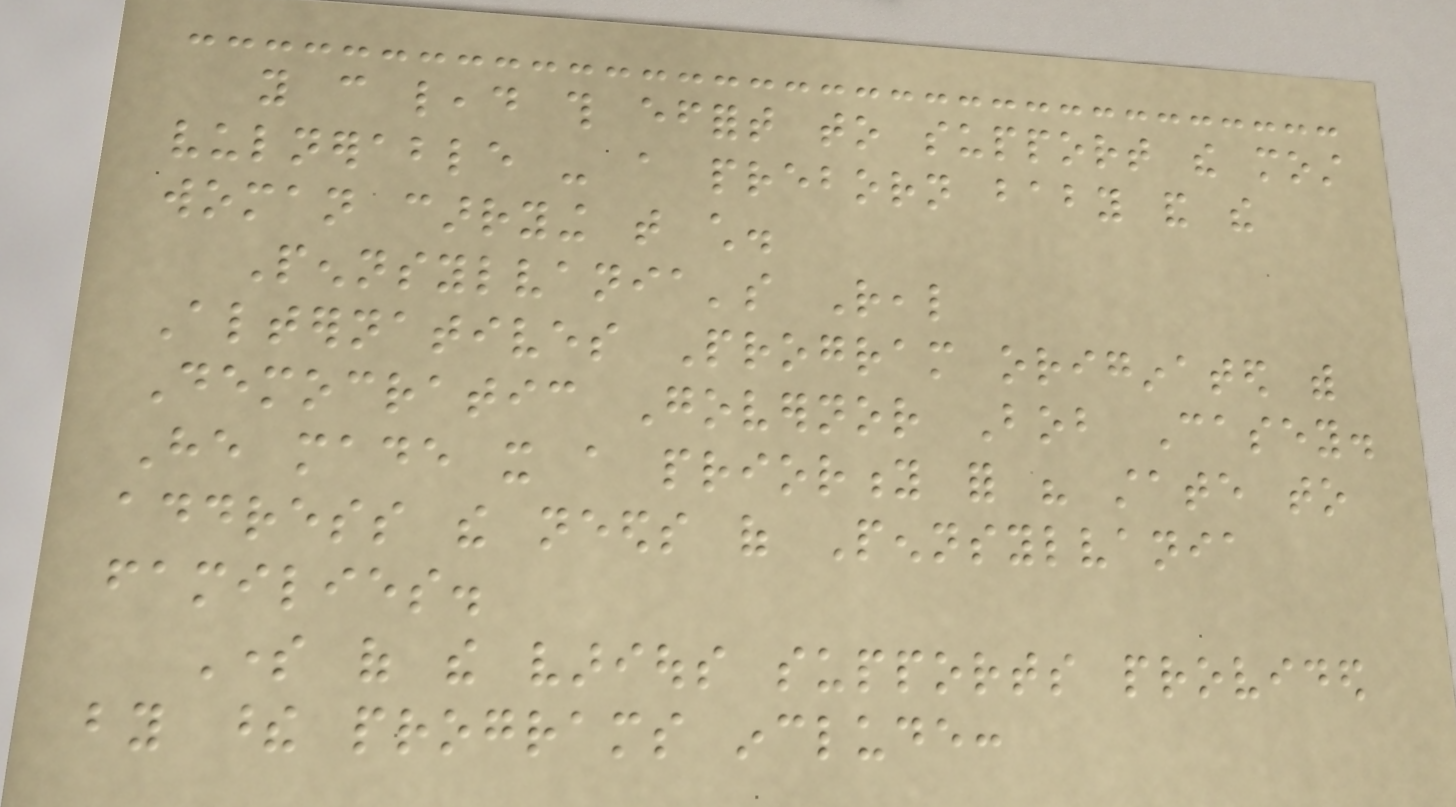you can lead this effort to support the most
vulnerable - a preborn baby and the
woman carrying that child.
Pennsylvania's Real
Alternatives Program originated with
Democratic Governor Bob Casey.
He made it a priority for his state to
address the needs of Pennsylvania
families.
Some of the various supports provided
by these programs include:
